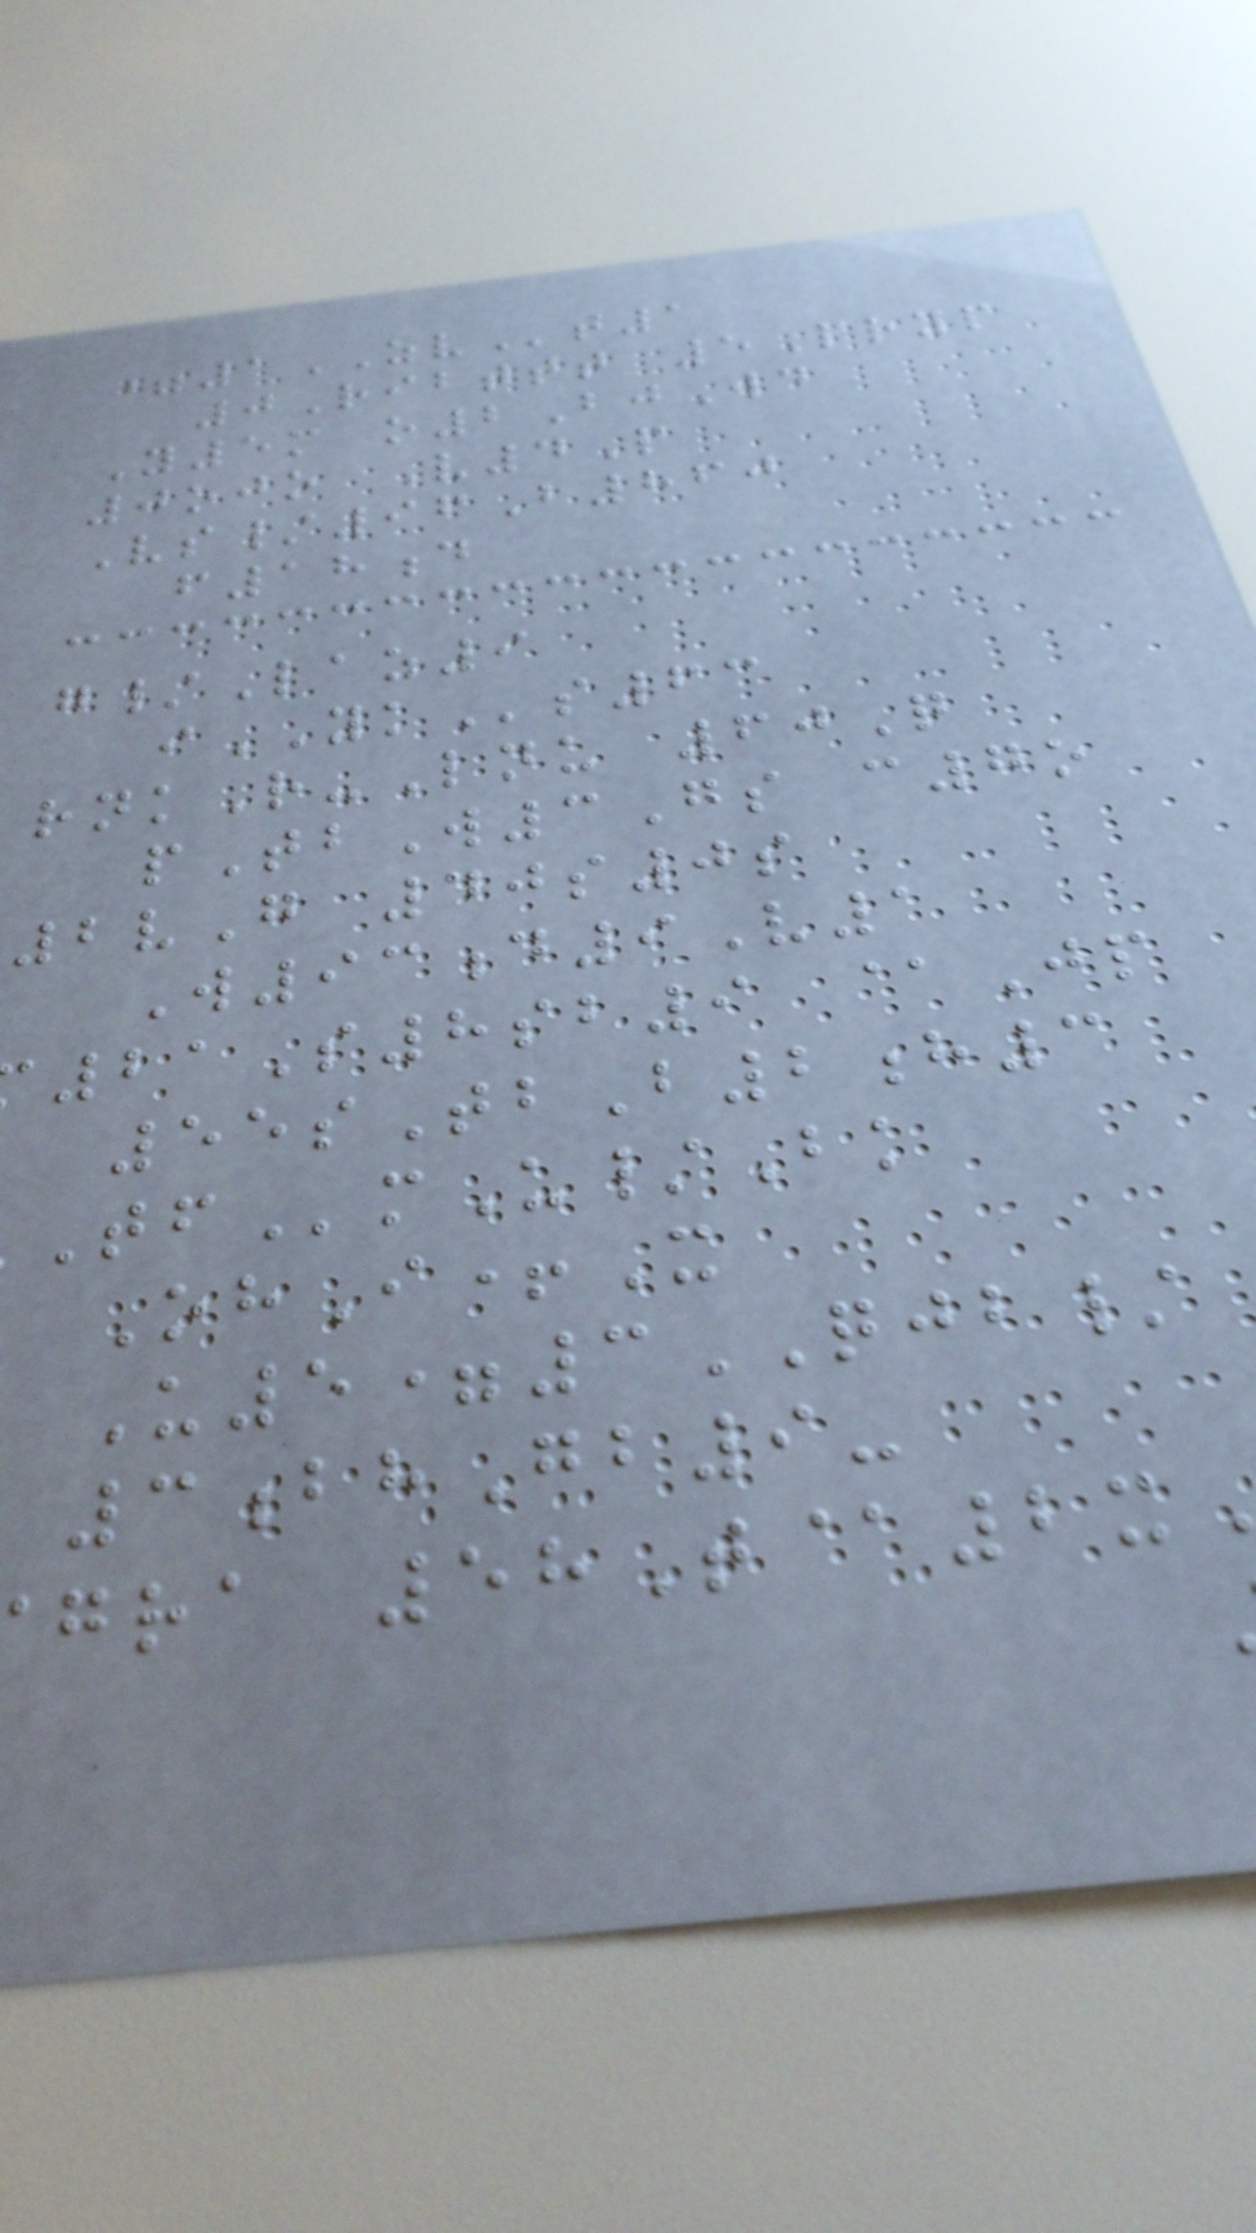=1ZVt1
0Ribttt 5Pryp
Y5m o2BjWd
0ojo V4P
Vs/96B860
f18d
g/Laz9
iYKs63
rnkR-Lnu 60Q
pTbW3Gs c7o
2vG 40s0s
W93d9V1
21S8sb9 @Jp
55sTbB2h3
mU/Bk
OhI+X
U5=3QJB/
3bhGb9-
gra 58T@2x
